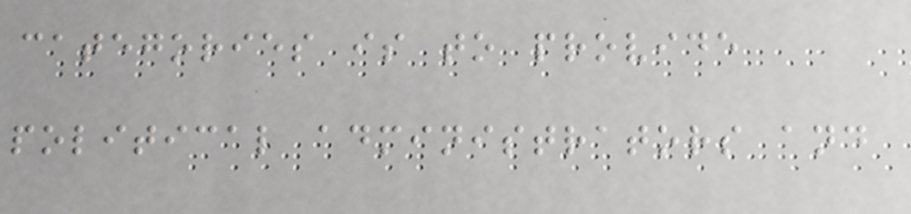categories is to provide
political administrators and
